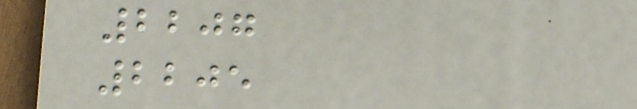2207
2205
